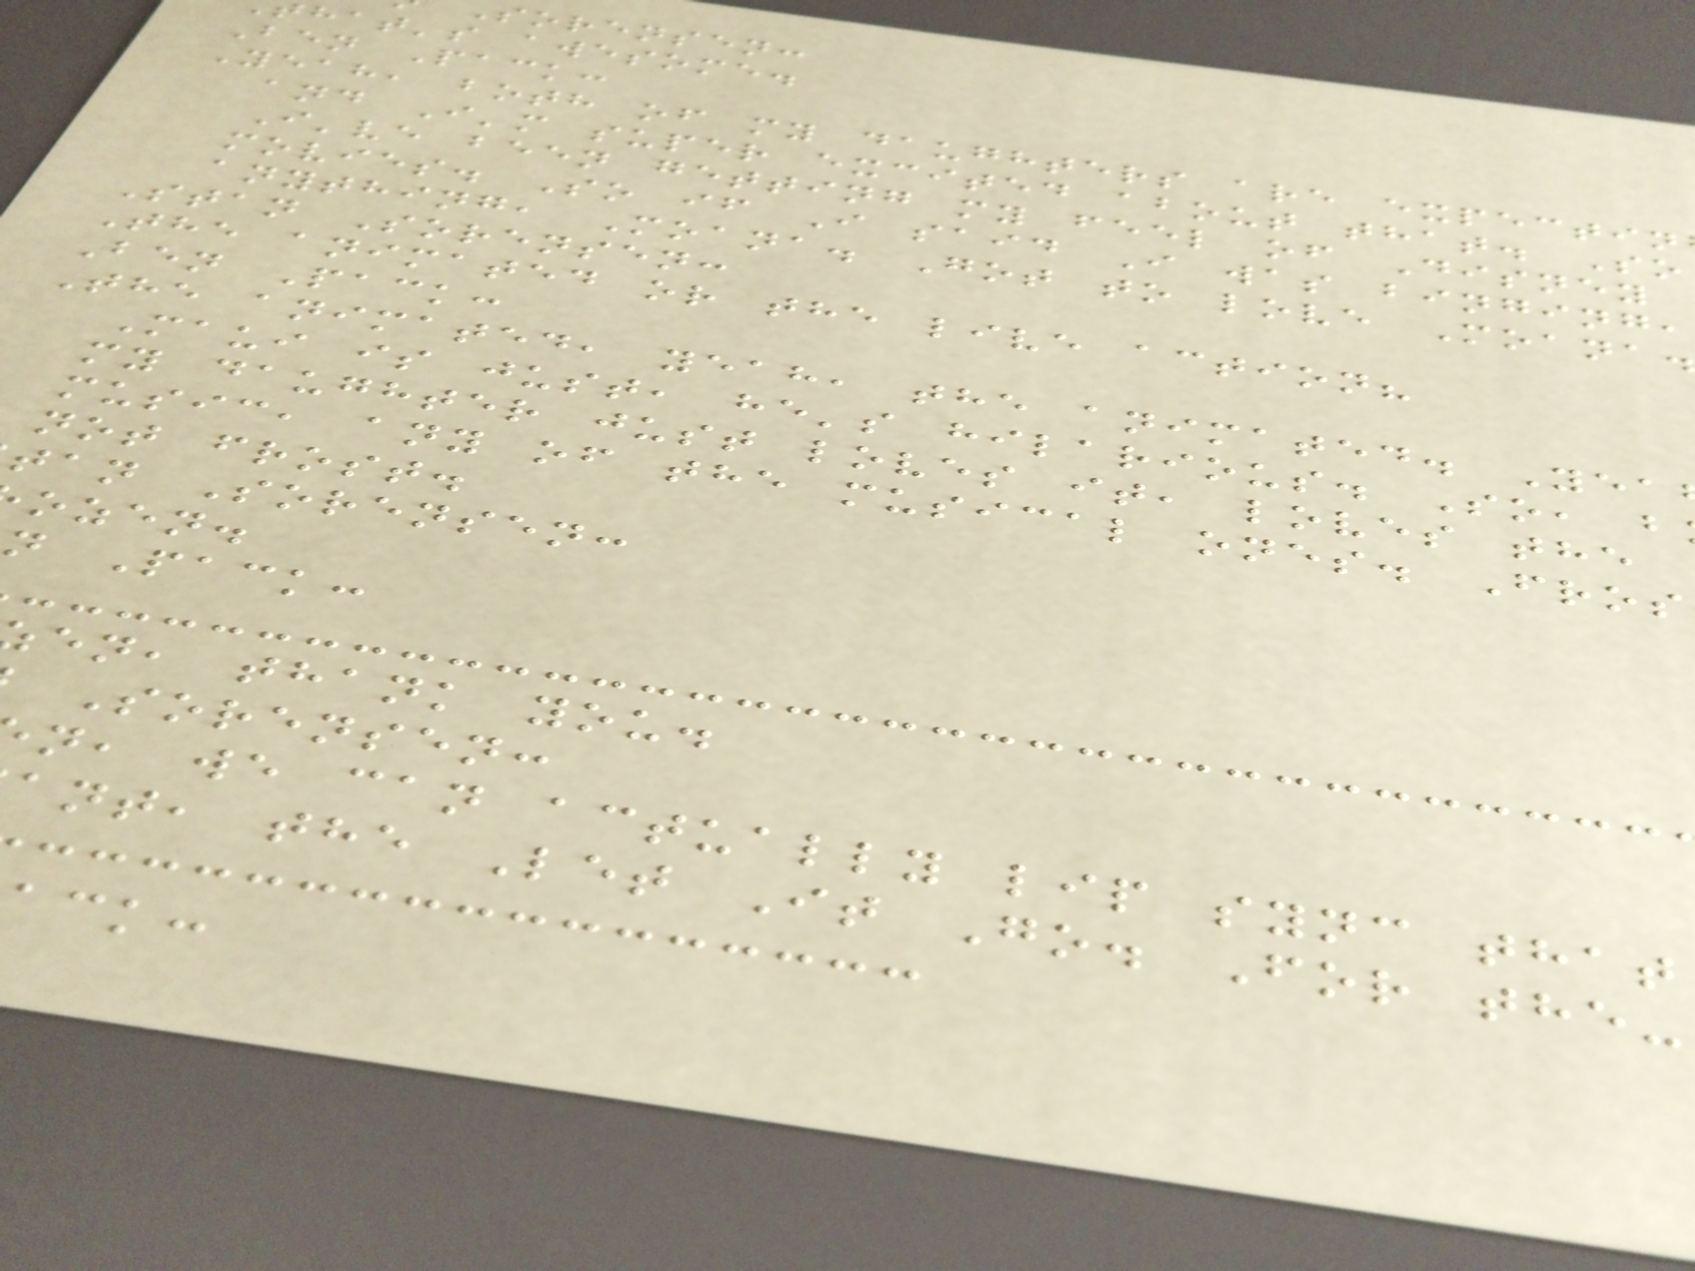sorensen:
hat's awesome.
Ben Pack:
Yeah, both of my daughters are expectin
and I'm super excited about that. So
I've been getting my feel of Disney
movies. So if I said I was binging,
anything, Moana. Got to love Moana.
Stan Sorensen:
The animated or the live action?
Ben Pack:
The animated, yeah, the animated. Yea
Maui is just, he's hilarious. So, b
my daughter just loves it, loves the
music, any of the musical ones. Fros
not frost.
tan Sorensen:
ozen.
n Pack:
en, thank you.
Sorensen:
n, we can actually lip sync that
ant, the Let It Go. For the-
ack:
